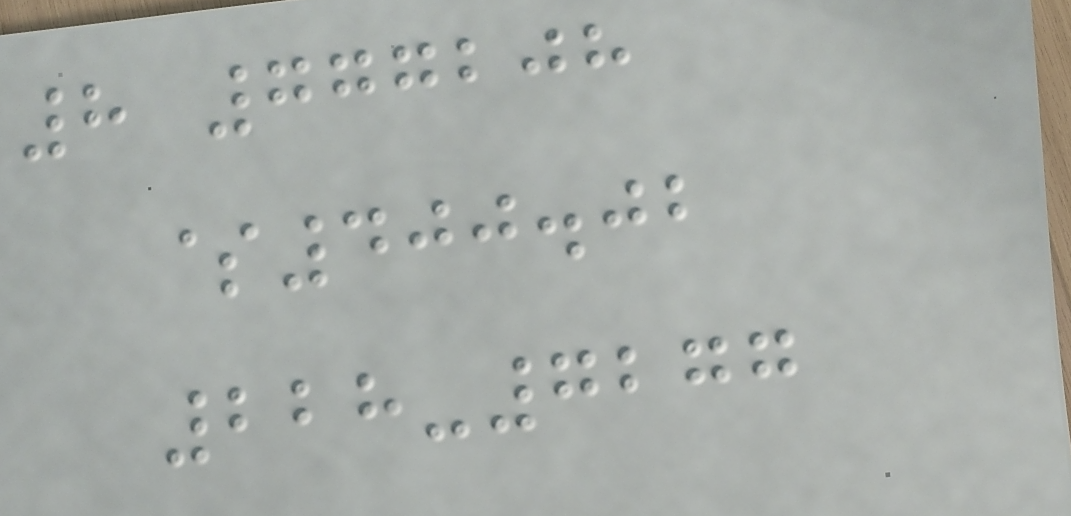8 777208
$400.02
228-7277
